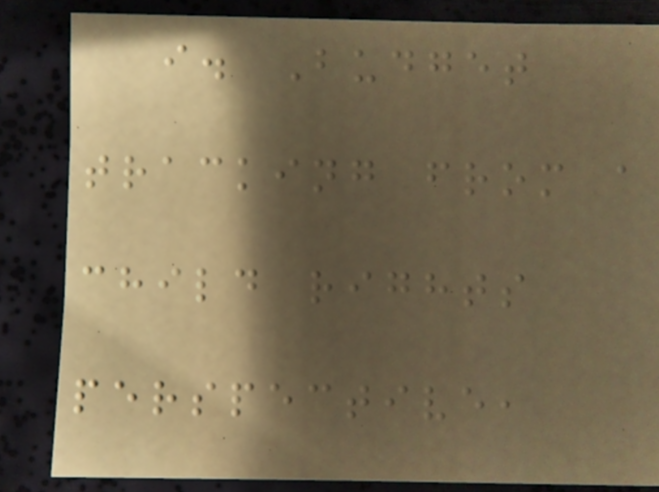i. Budget
tracking from a
child rights
perspective,
